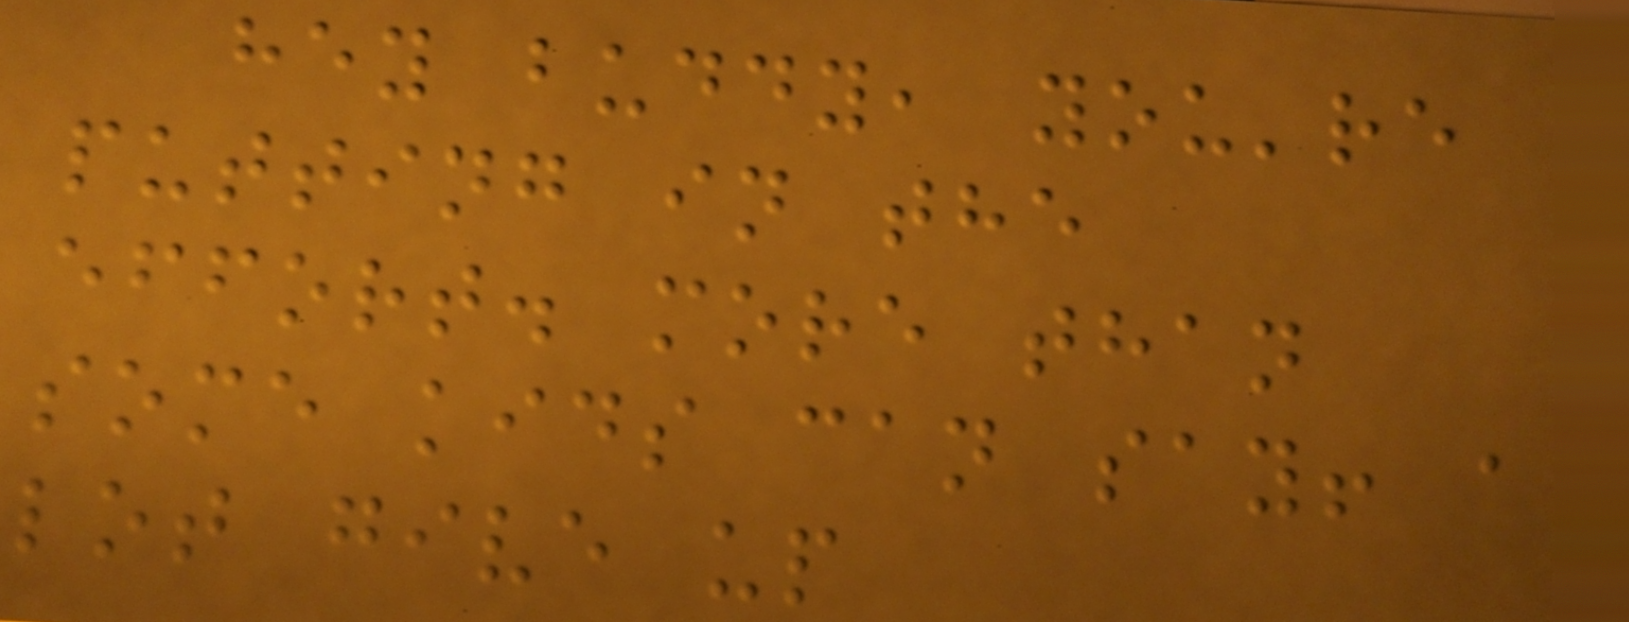hey buddy, you're
putting in the
effort. more than
some kids can say! a
lot give up
